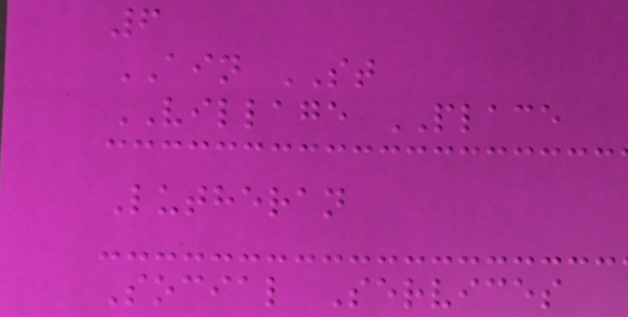6
AIN ST
VILLAGE PLACE
Lutheran
Social Services
